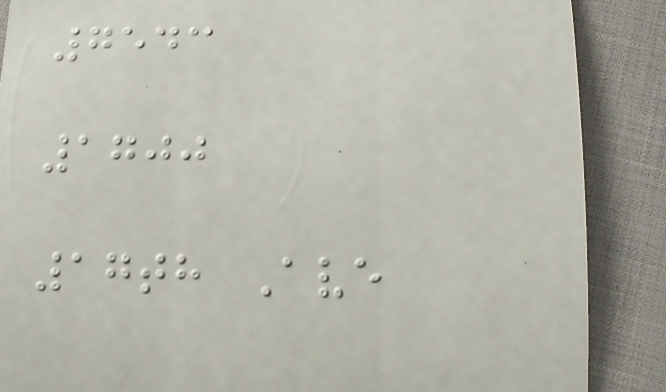7543
1700
17th Ave
